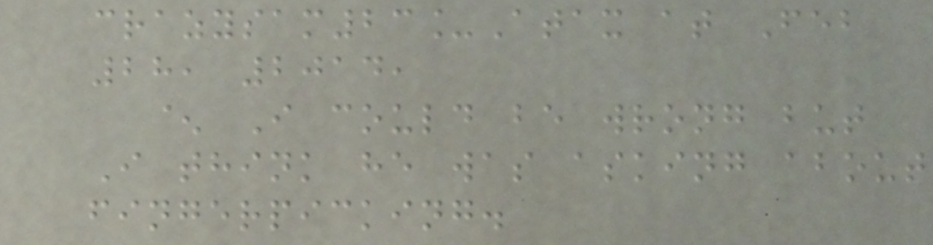crazysam23_Atax at Feb
28, 2014,
^ I could be wrong but
I think he was asking about
fingerpicking.
